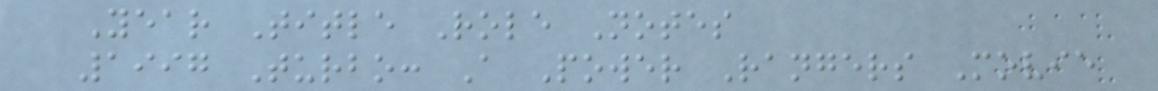Year Title Role Notes
1997 Turbo: A Power Rangers Movie
